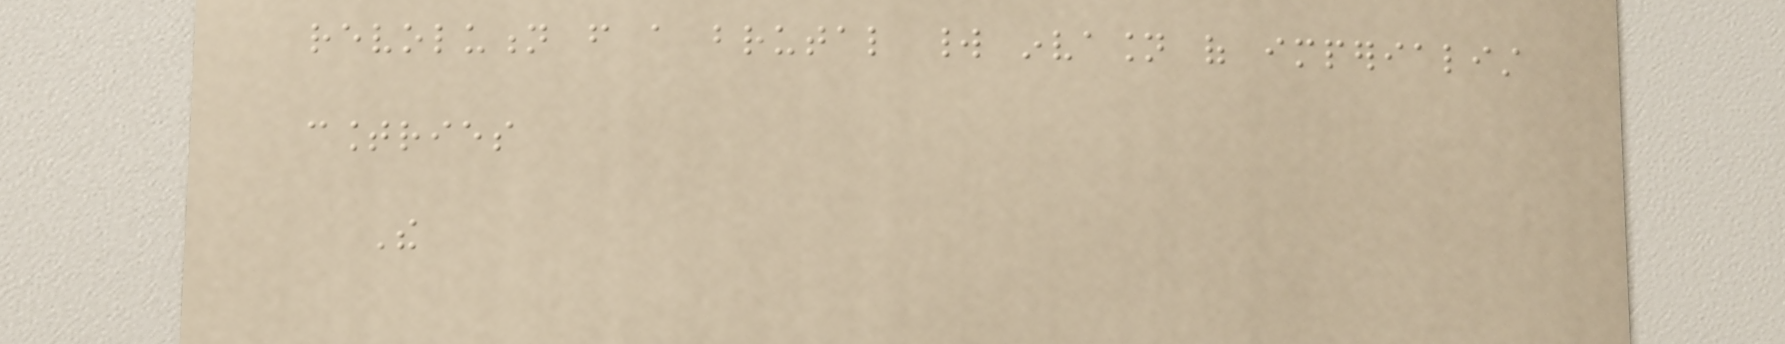revolution from a brutal world invasion of imperialist
countries
The
